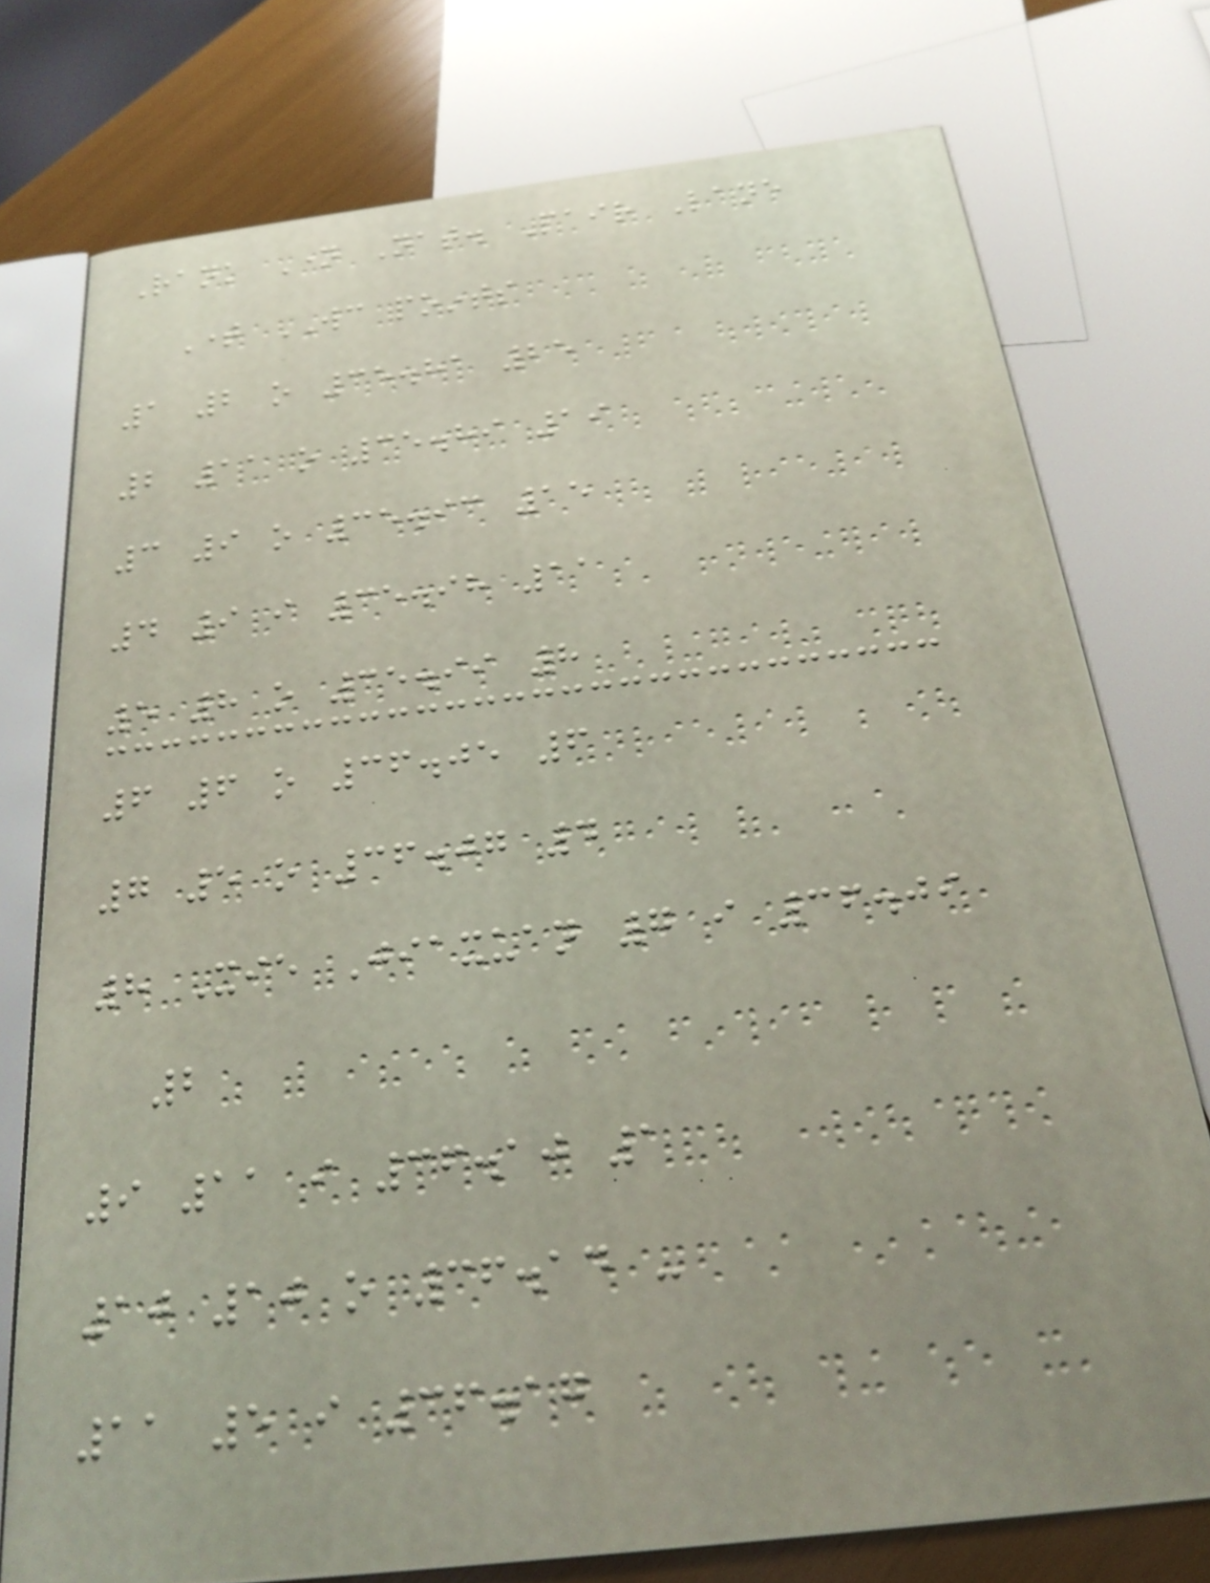Rank Name Nat. Pair Lane
Time WC points
1 2 o 35.81 25
2 11 o 35.89 19
3 9 o 35.93 15
4 9 i 35.98 11
5 8 o 35.99 8
6 6 o 36.05 6
7 5 o 36.07 4
8 Xie Jiaxuan 7 i 36.09
2
9 11 i 36.10 1
10 10 o 36.14 -
11 5 i 36.17
